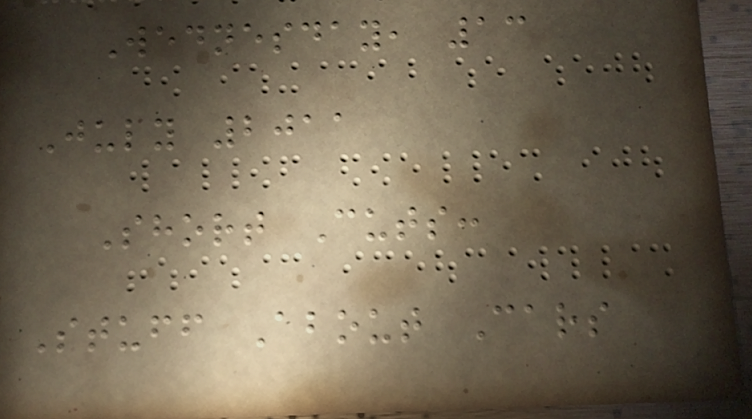Wednesday, 13
July 2011
Short Cuts:
Stuff About Cars
